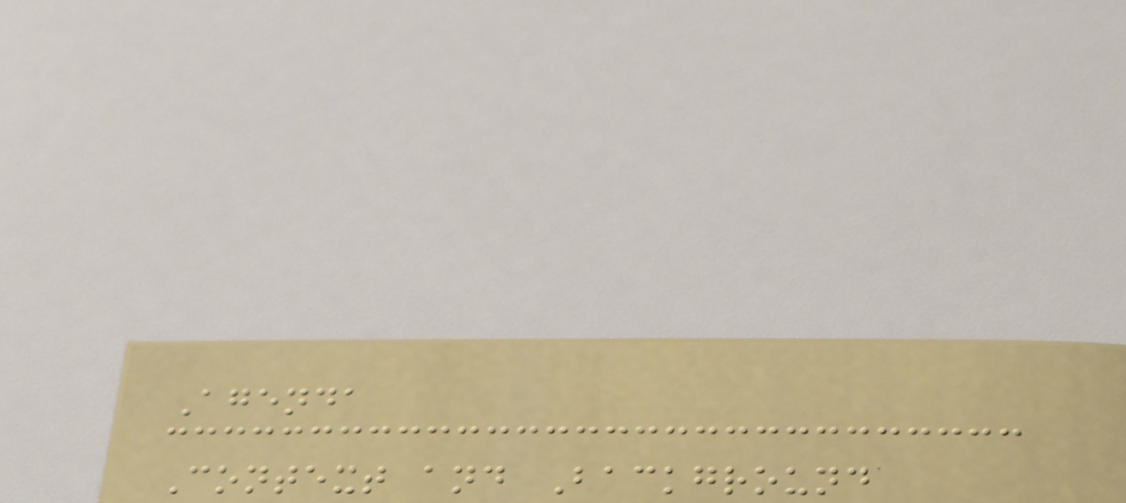Agenda
Context and Background
